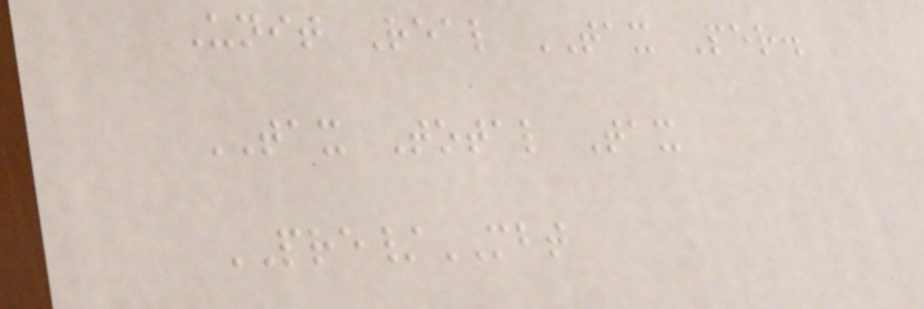Unit Real TAX Per.
TAX Total Tax
PRE/MBT
